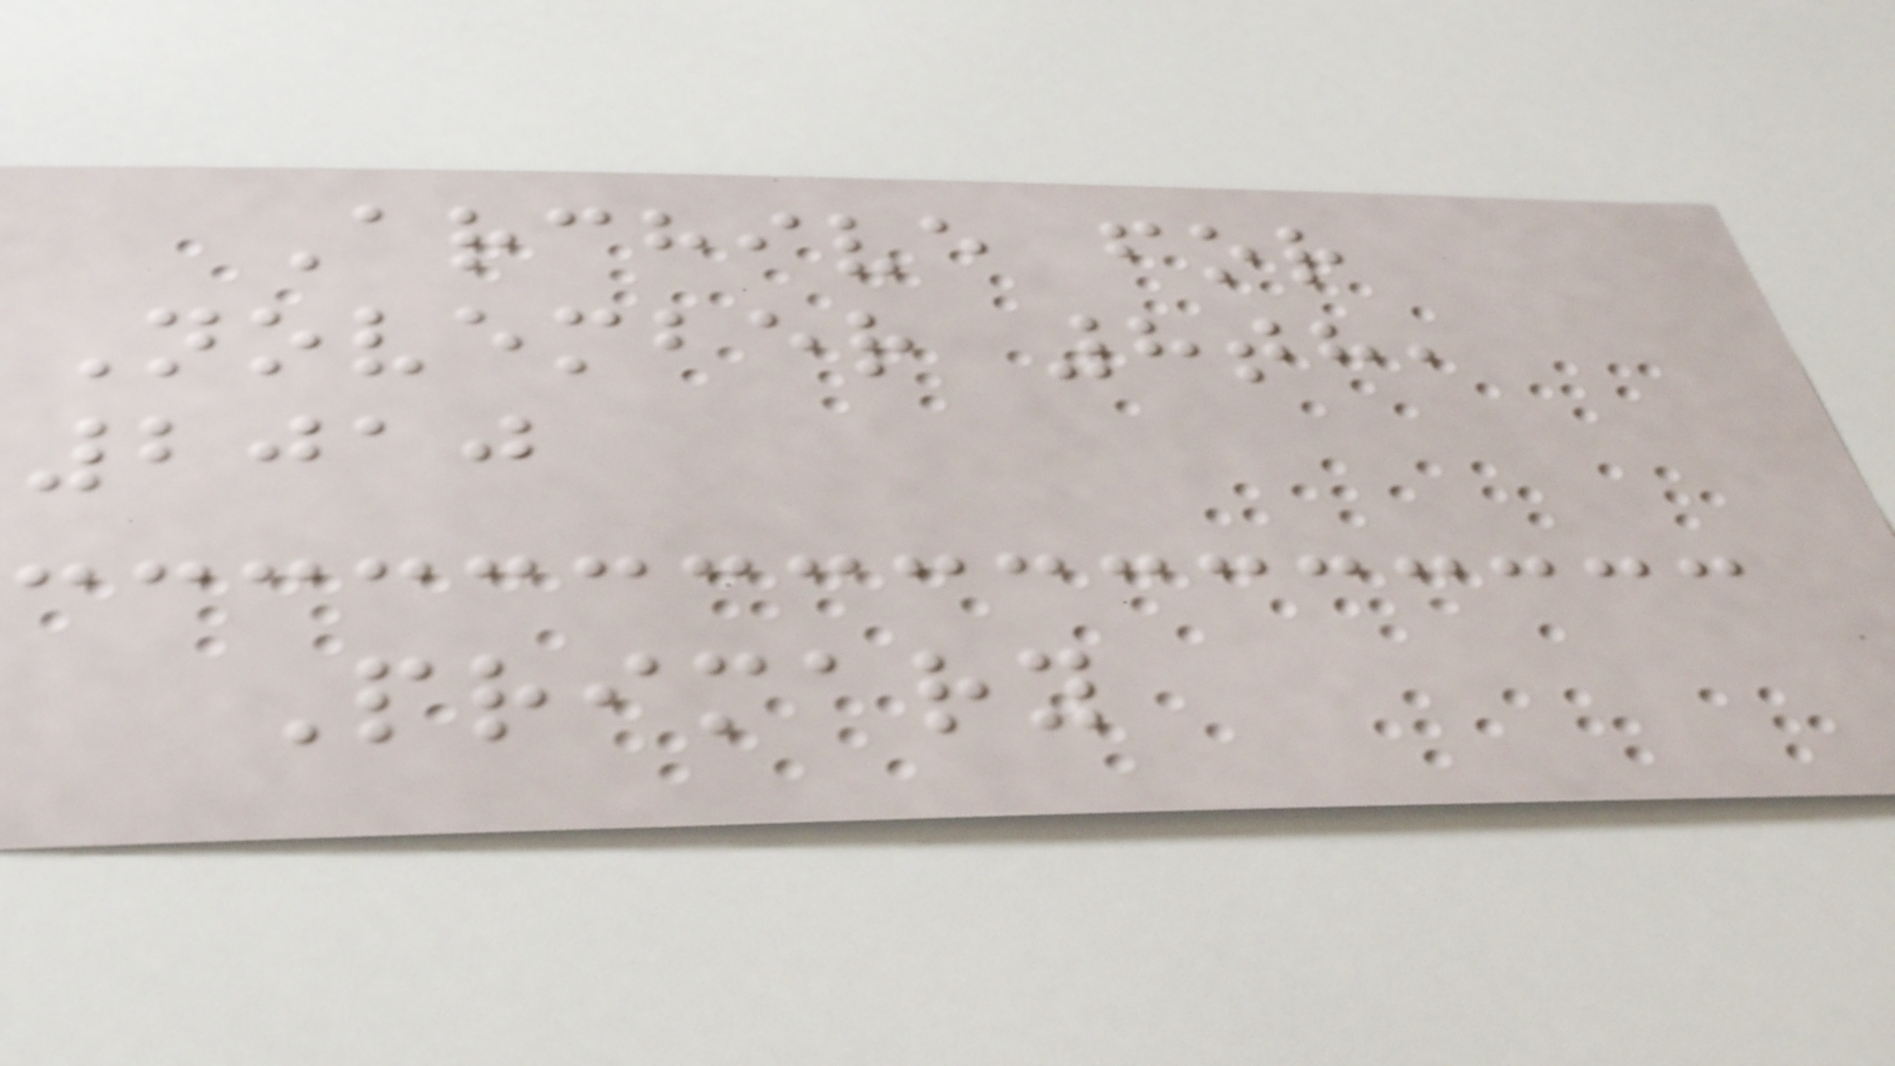Archive for
November 8th,
2010
Primary
